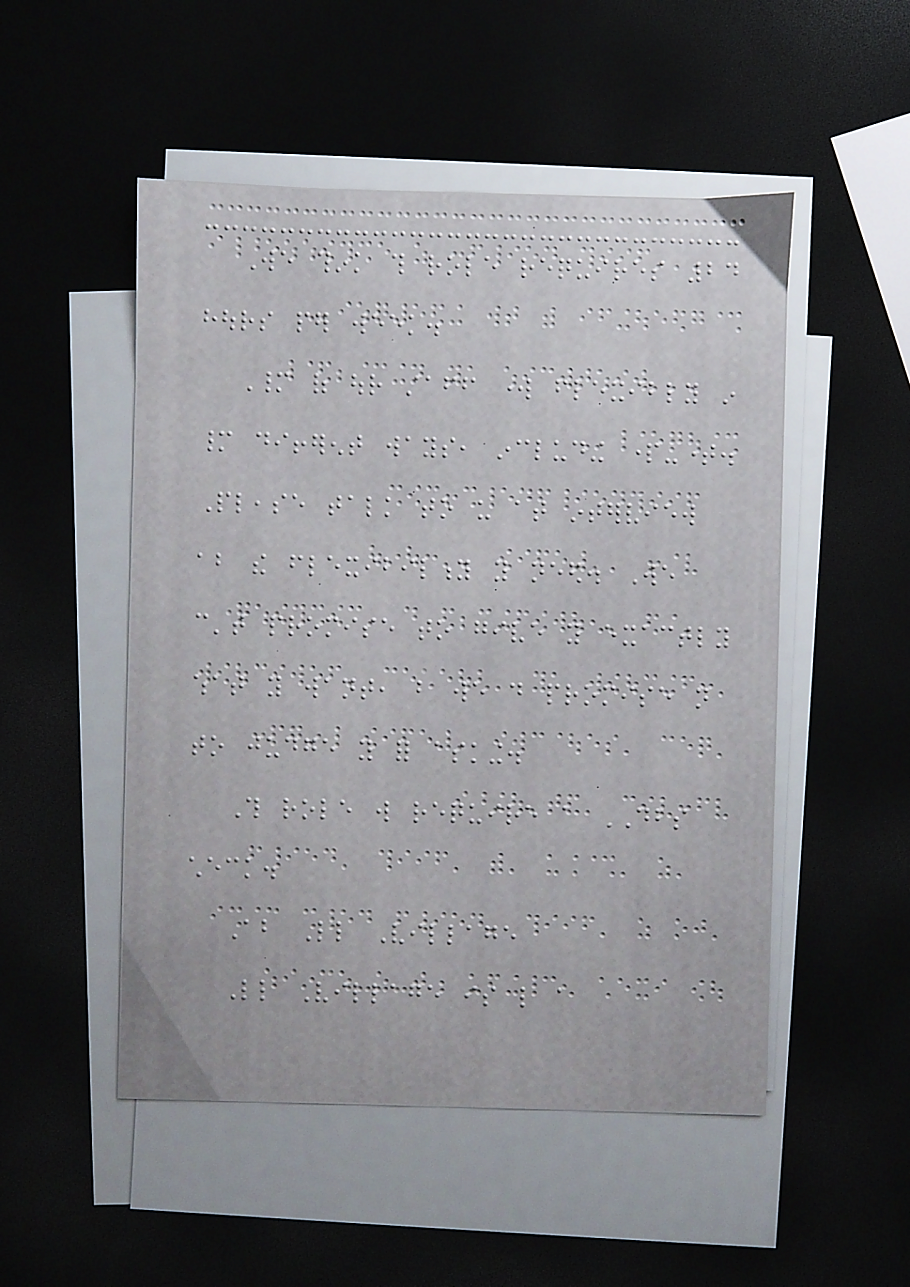We think this role requires 24
hours per week.
Many of our staff work flexibly in
many different ways, including part-time.
Please talk to us at interview
about the flexibility you need. We
can't promise to give you exactly
what you want, but we do promise not
to judge you for asking.
This role will require a DBS
check.
About Little Village
Little Village is like a
